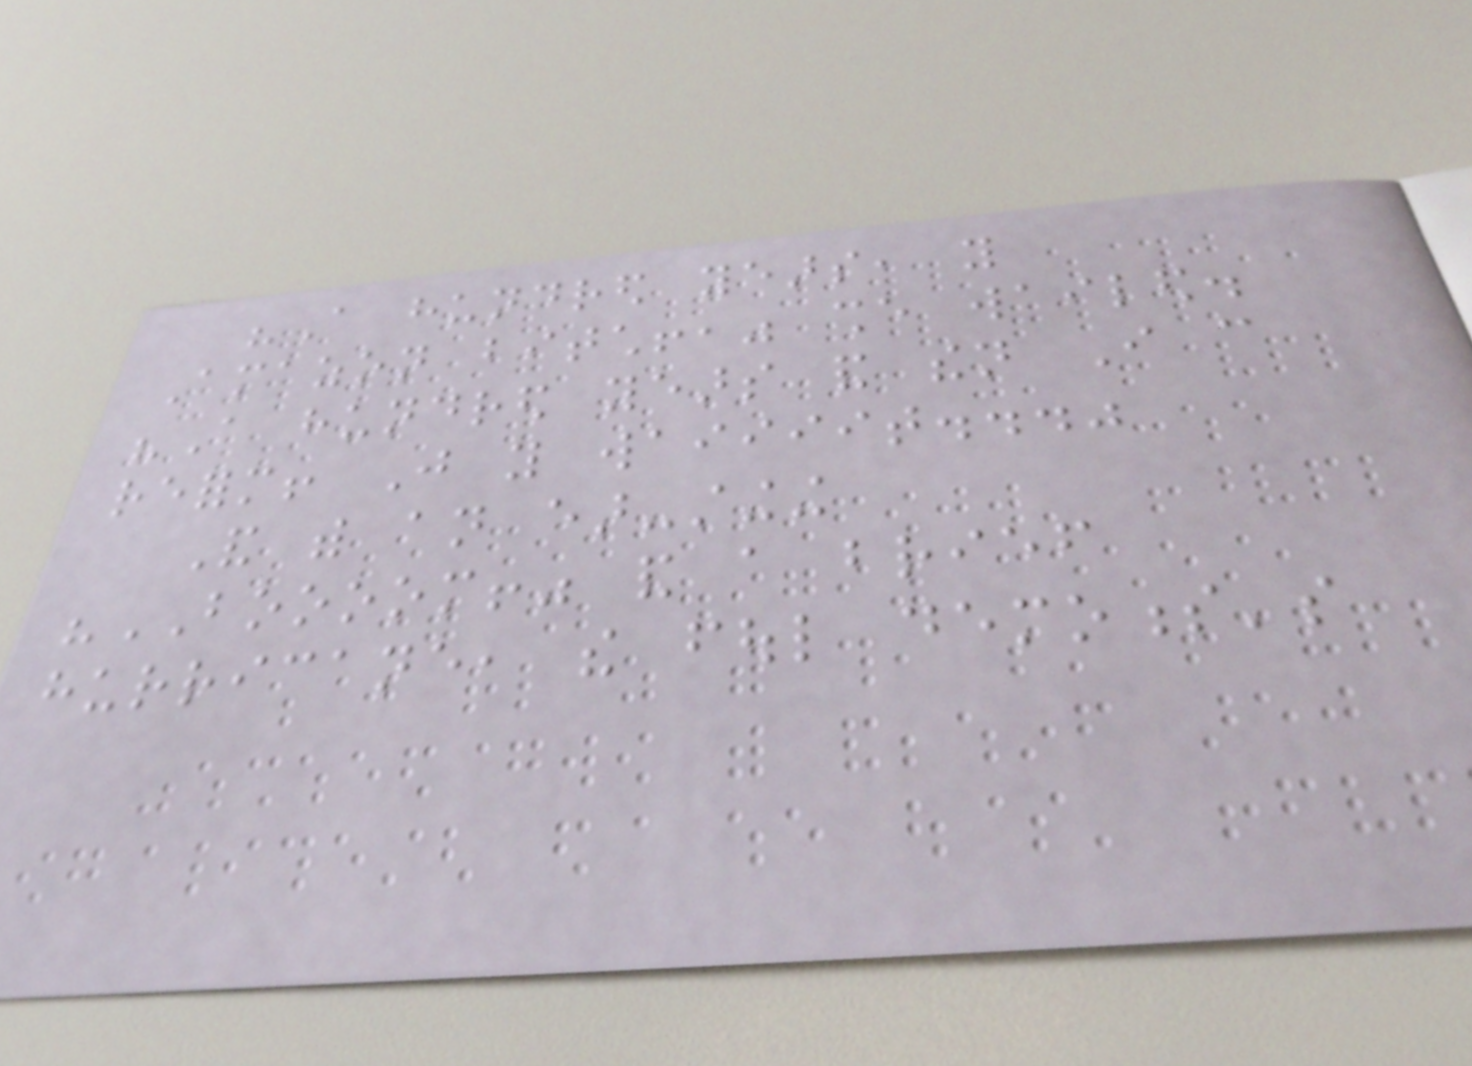"A hundred years, you
Amazon bitch!," she wailed.
"A hundred years and then I can
reform! Just you waiiiit..."
And with an ear-stinging
"BOOOOM!" and a brief
hurricane, the foul demoness's
